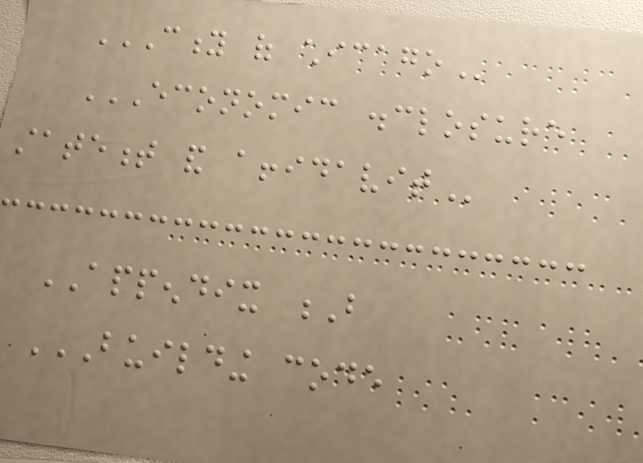CITY OF CHICAGO
ECONOMIC DISCLOSURE
STATEMENT AND AFFIDAVIT
APPENDIX B
BUILDING CODE
